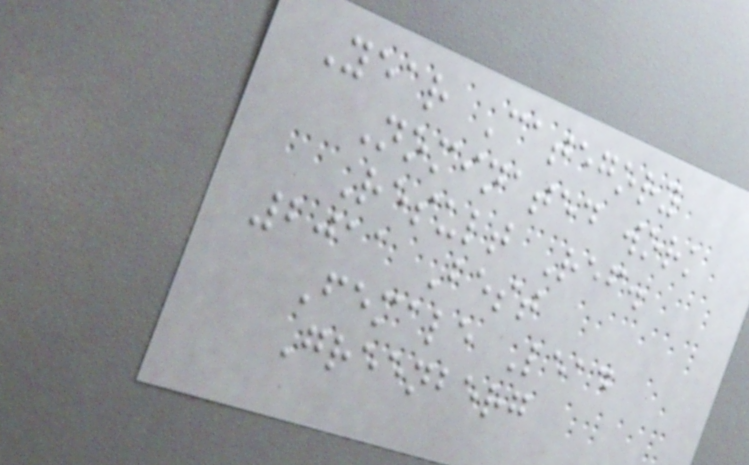Year Category
Nominated work
Result Ref.
2011 Best
Female Lead
Greenberg
